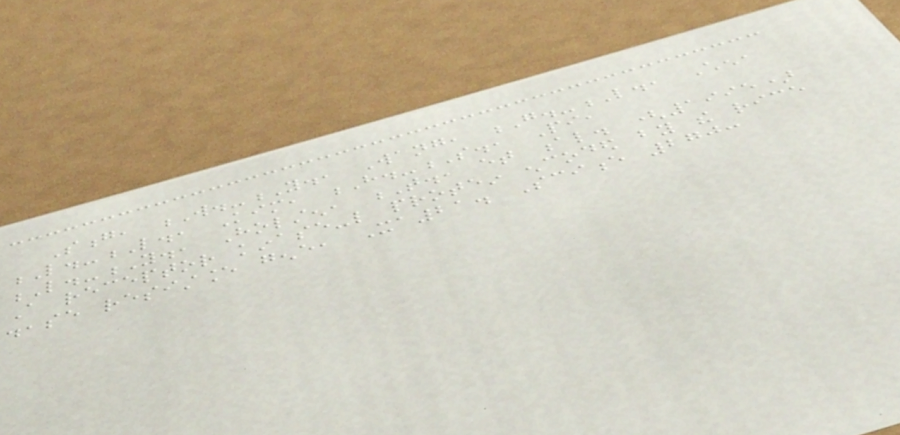Song, W.-Y., Wang, G.-L., Chen,
L.-L., Kim, H.-S., Pi,
L.-Y., Holsten, T., et al. (1995)
A receptor kinase-like protein encoded by the rice
disease resistance gene, Xa21. Science 270:
